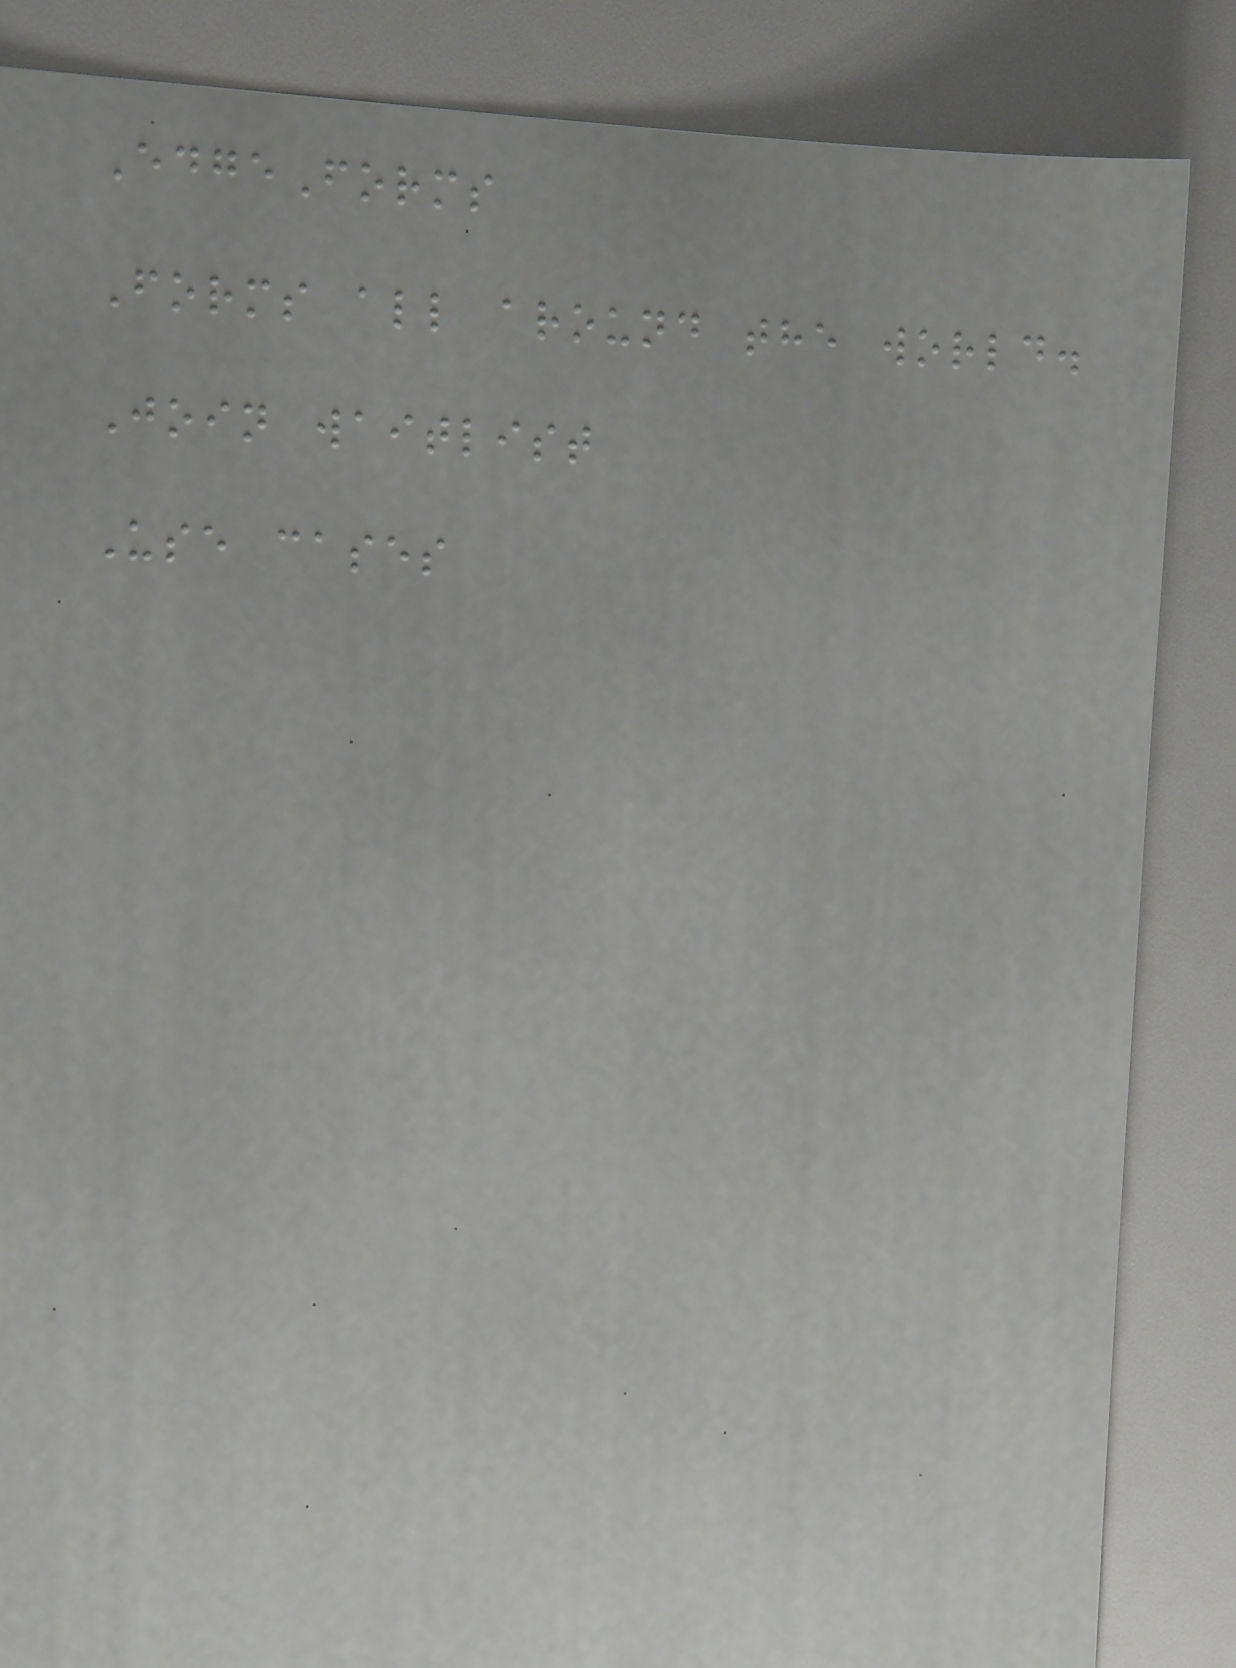EdgeForms
Forms all around the world.
Join waitlist
Use cases
